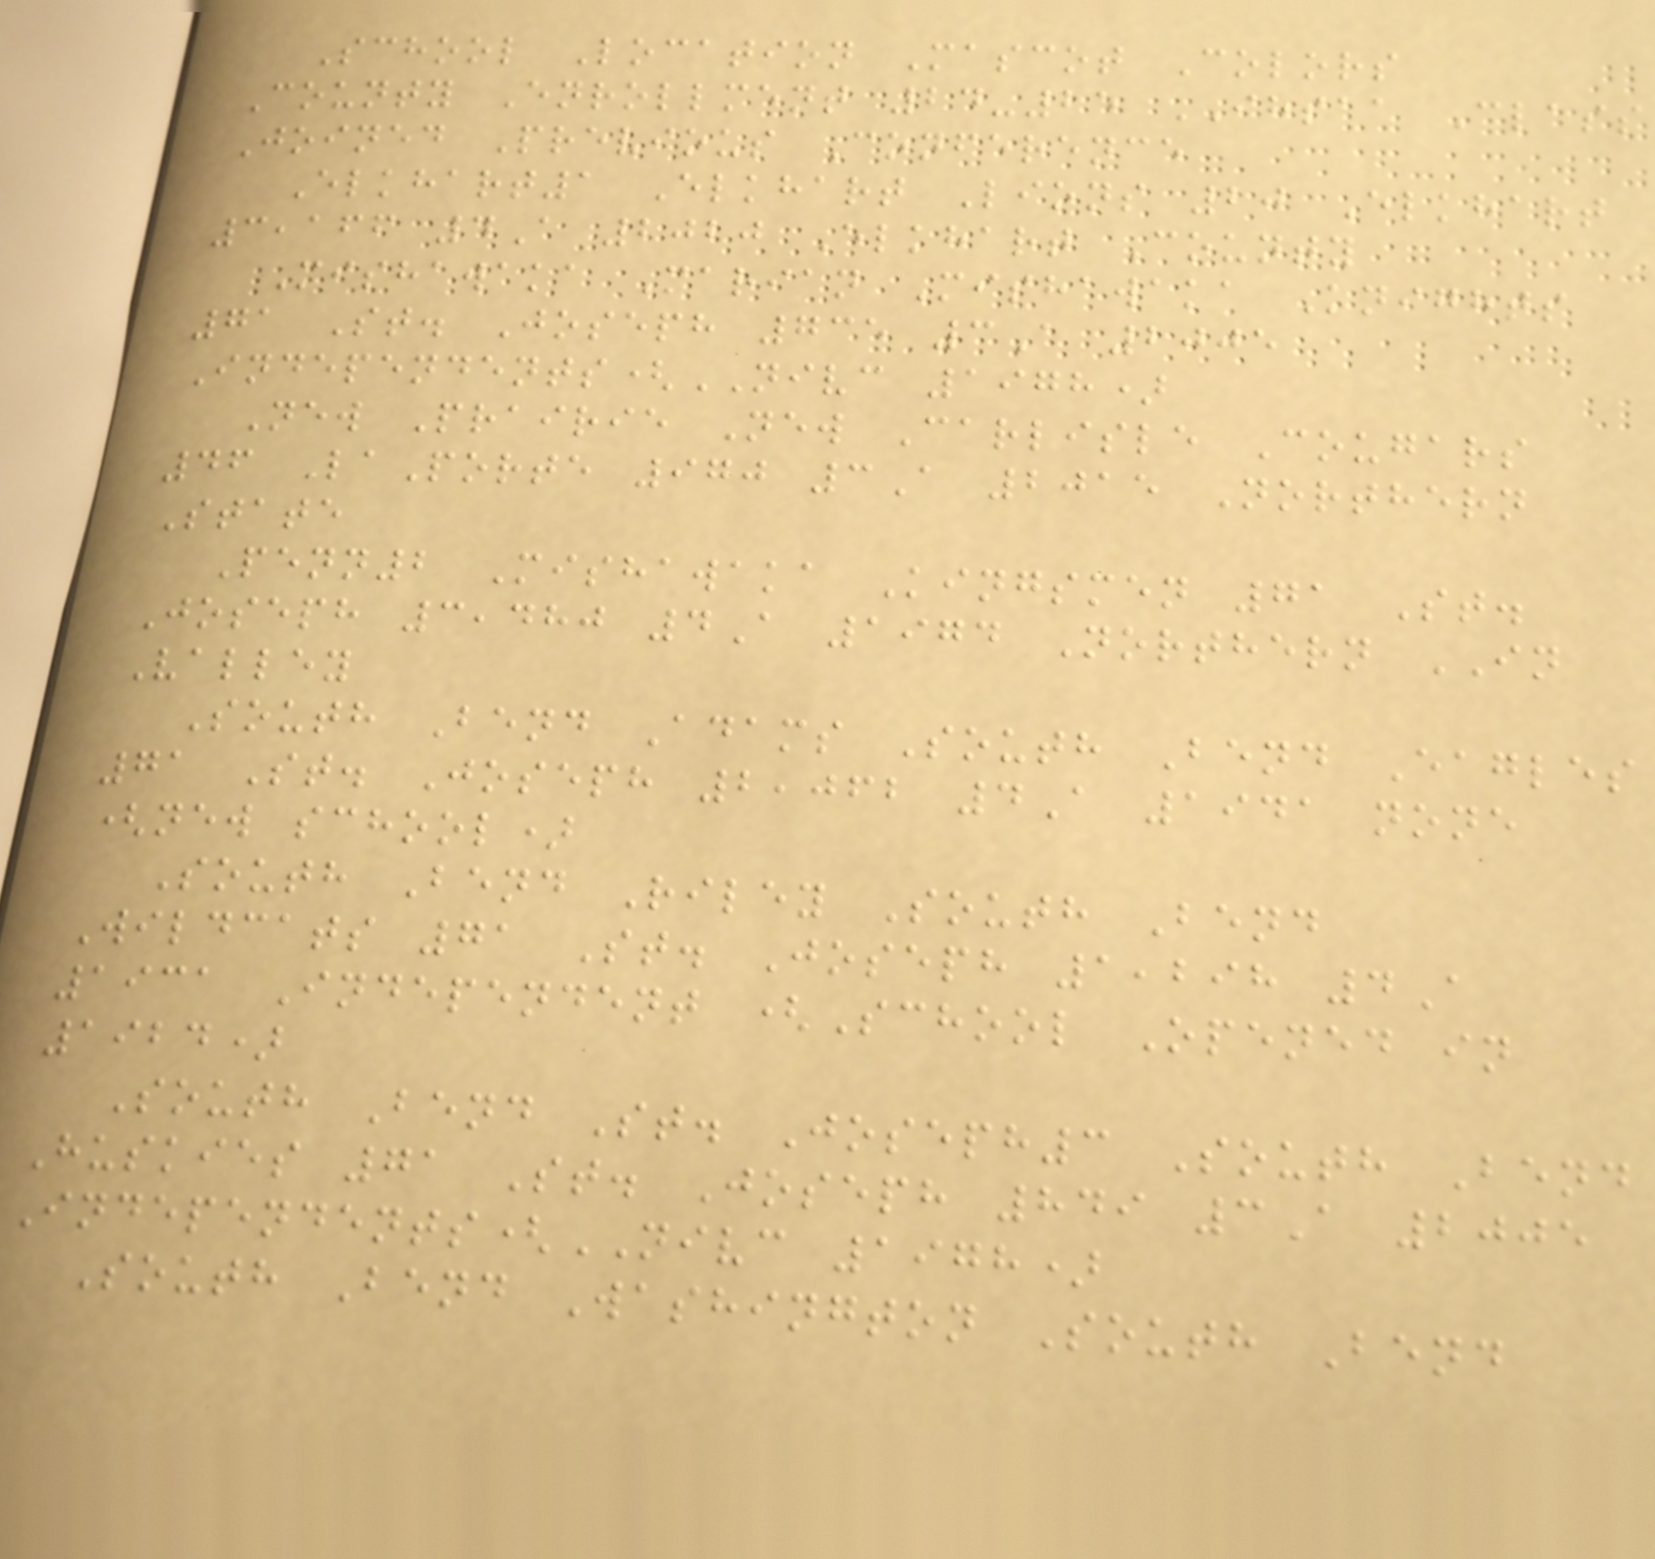School Location Mascot Colors
County Enrollment 24-25 IHSAA Class
Joined Previous Conference
Elkhart1 Elkhart Lions 20 Elkhart
3,166 4A 2020 Elkhart County
Mishawaka Marian Mishawaka Knights
71 St. Joseph 735 3A 2005
Independents(NIVC 1978)
New Prairie New Carlisle Cougars
46 LaPorte 970 3A 2015 Northern
State
Penn2 Mishawaka Kingsmen 71 St.
Joseph 3,480 4A 1974 Northern IN
Valley
South Bend Adams South Bend Eagles
71 St. Joseph 2,062 4A 1941 none
(new school)
South Bend Riley South Bend
Wildcats 71 St. Joseph 1,298 4A
1931 Independent (School Opened in
1924)
South Bend St. Joseph3 South Bend
Huskies 71 St. Joseph 849 3A 2005
Independents(NIVC 1978)
South Bend Washington South Bend
